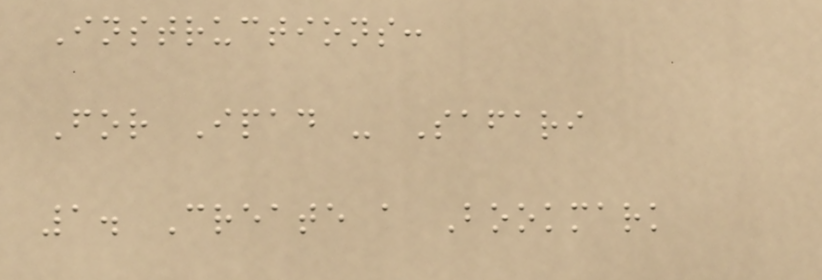Instructions:
For Ipad - Safari
1. Create a Bookmark
